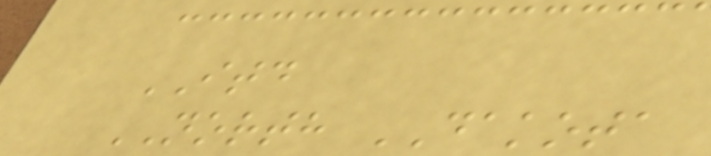ITD
NORTH DAKOTA
